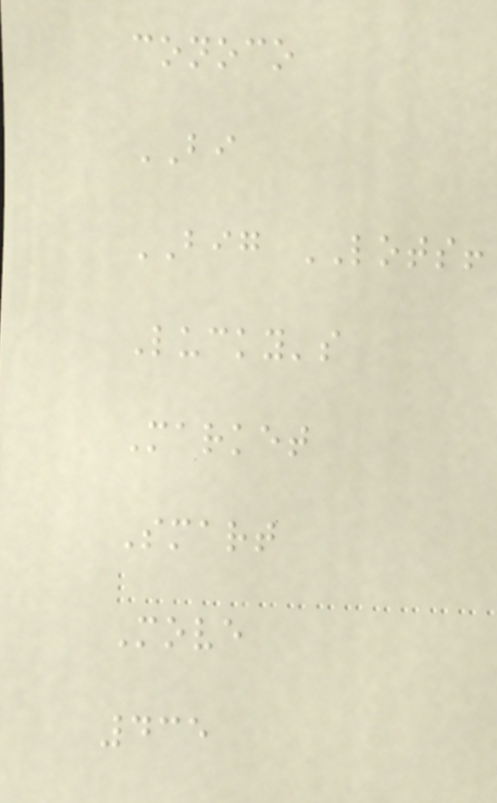conoco
BI
BIG LOTS!
Lucky's
Market
Smart
Move
435
